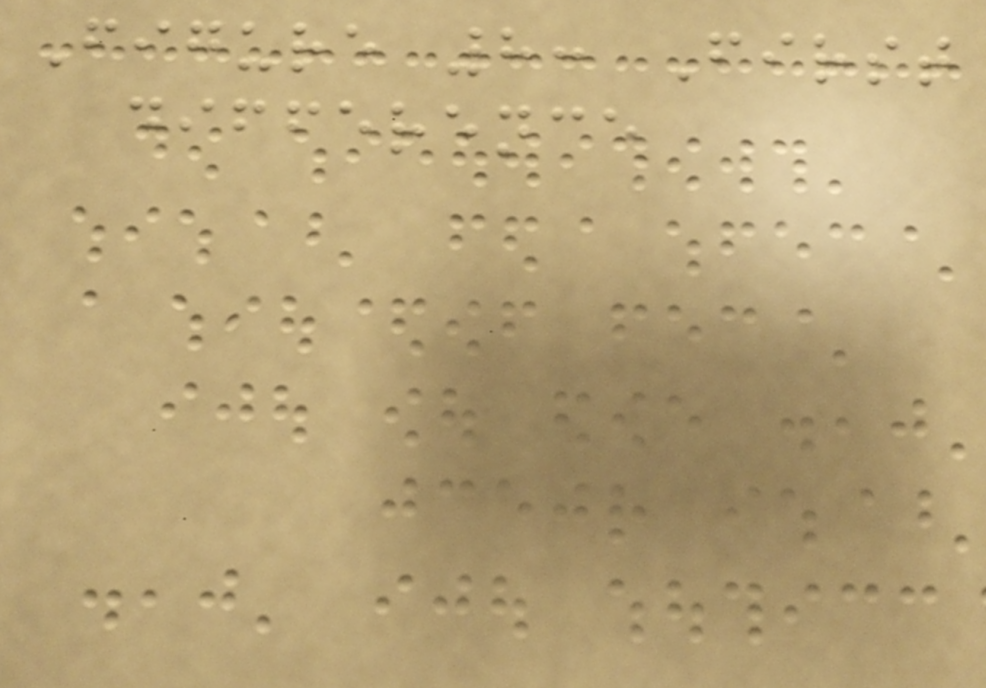Figure 8: First
difference
